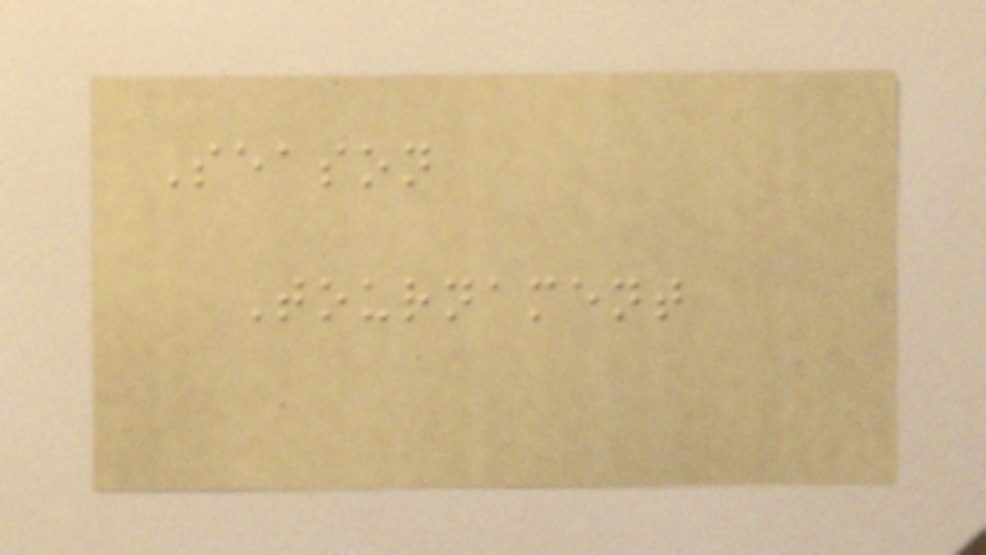Season
Tournament
